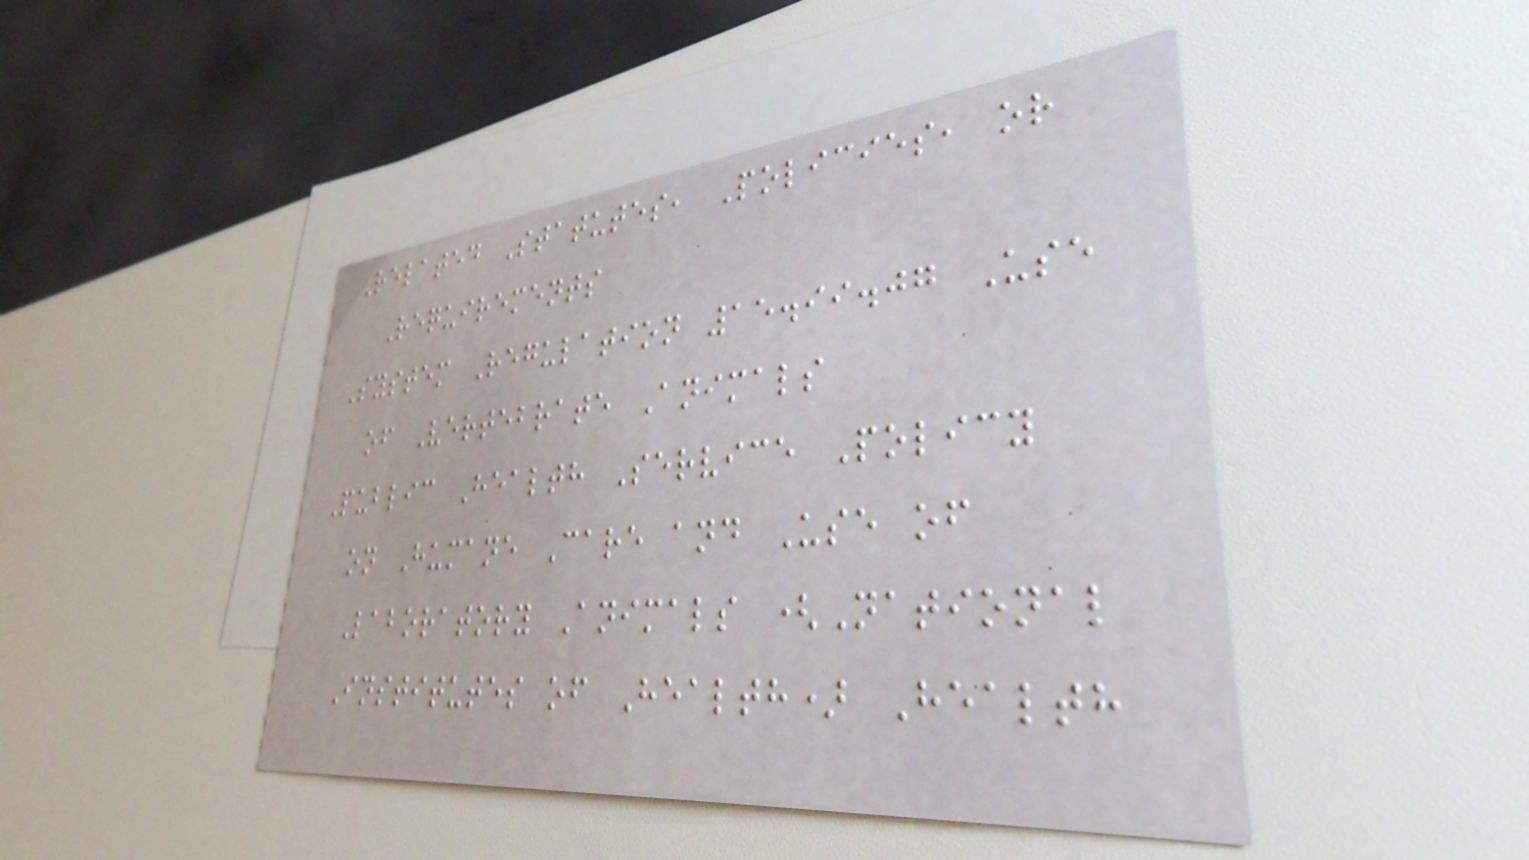Related Statutes, Policies, or
Requirements
System Regulation 15.99.07 Use
of Vertebrate Animals
Public Health Service Policy
on Humane Care and Use of
Laboratory Animals (National
Institutes of Health) Health
